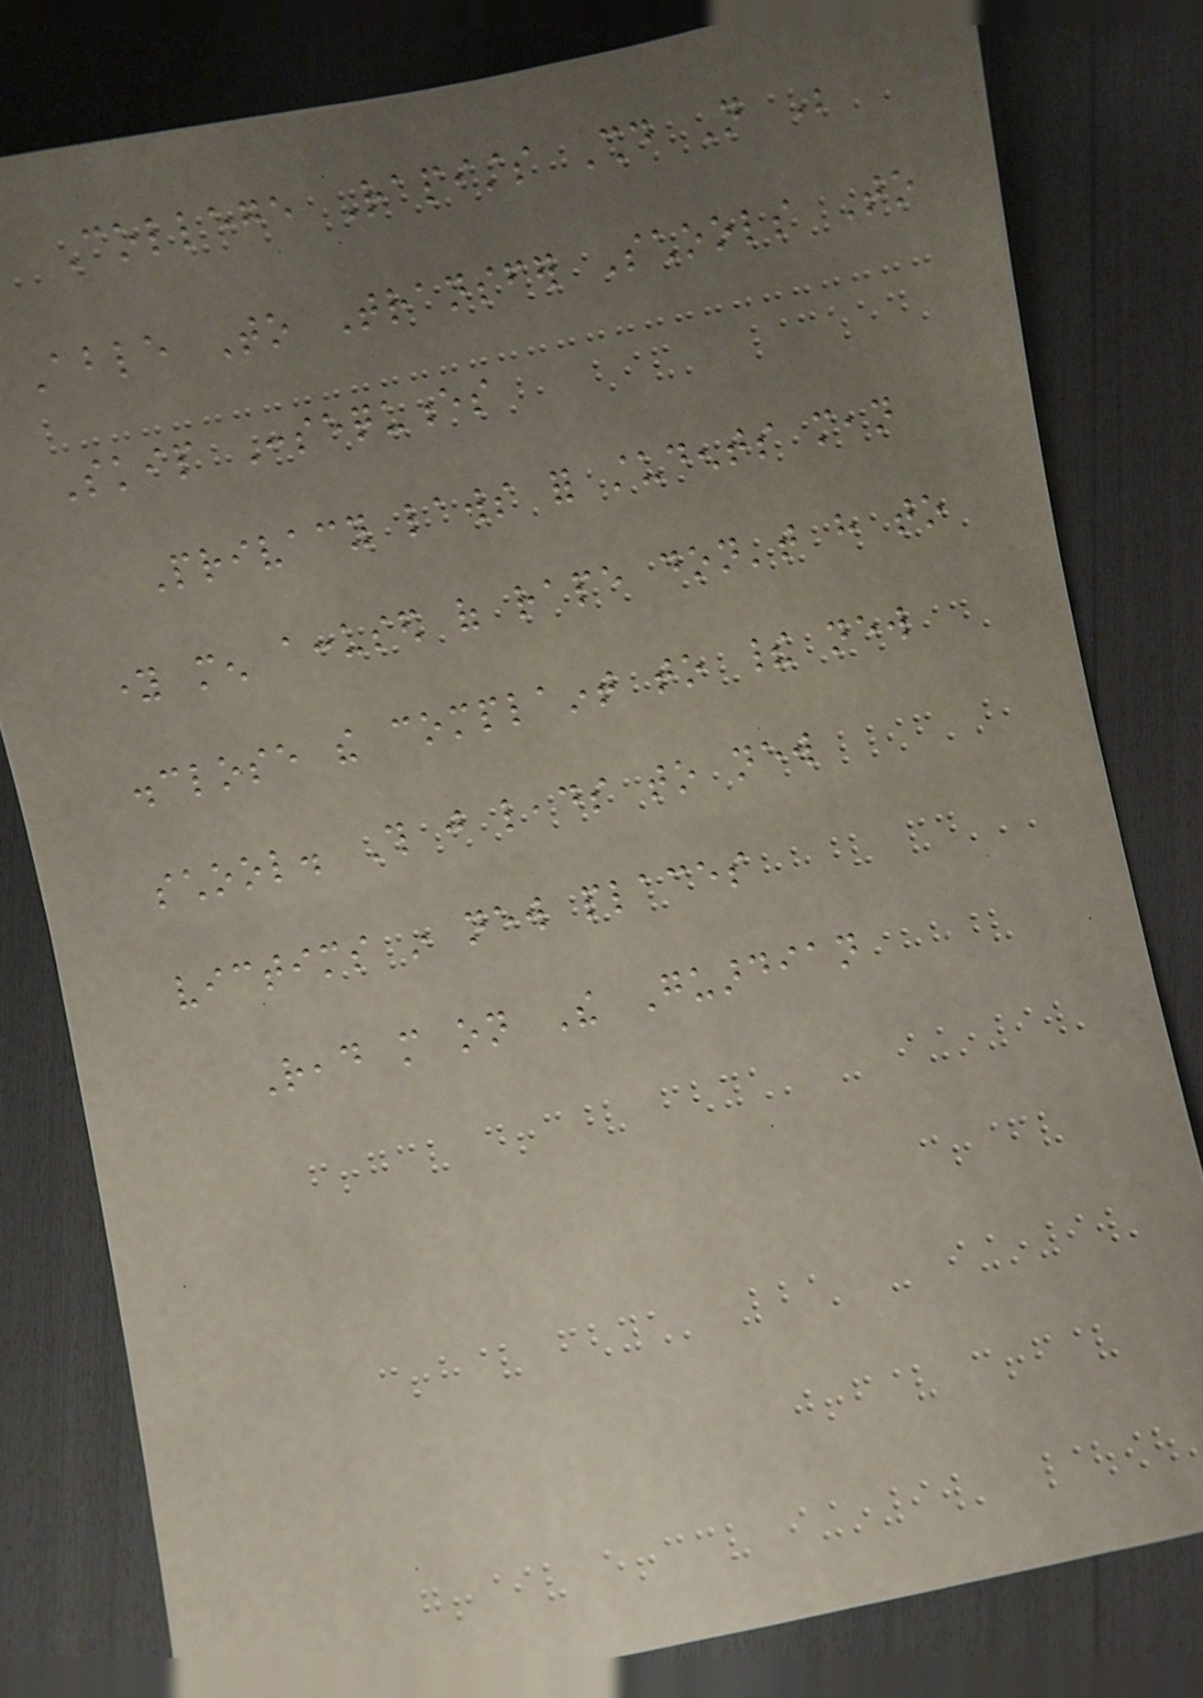College Rapists Should Not Be
Able To Transfer Schools To
Skip Consequences
Privacy laws for students mean
young men accused of rape don't have to
disclose the complaint to their new
school. This just leads to new
victims in new places
Read more on The Guardian
